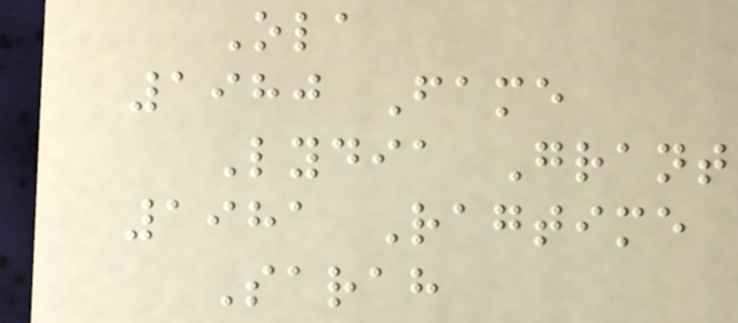Ola
1980 Fame
Lydia Grant
1981 Ragtime
Sarah
